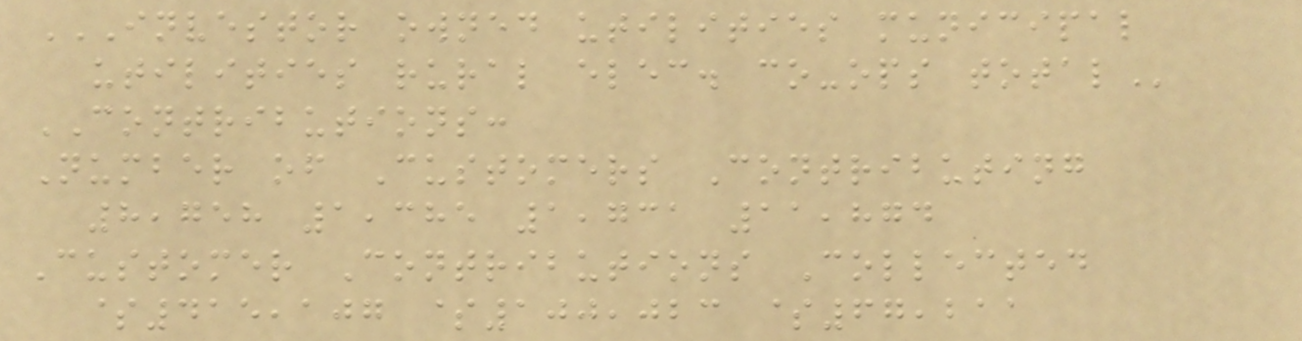INVESTOR OWNED UTILITIES MUNICIPAL
UTILITIES RURAL ELEC. CO-OPS TOTAL
CONTRIBUTIONS:
Number of Customers Contributing
8,758 1,385 1,731 11,874
Customer Contributions Collected
$415,107 $100,023 $67,211
